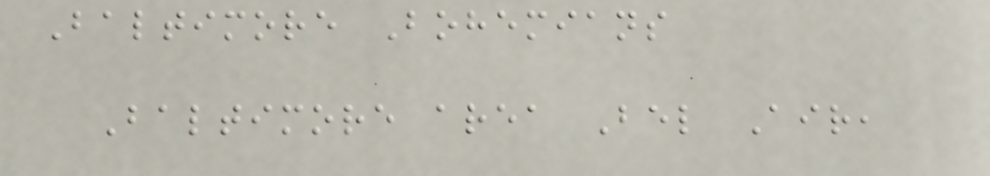Baltimore Bohemians
Baltimore area Bel Air,
